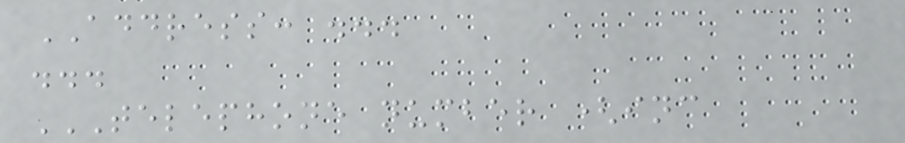ADDRESS: ...
...
TELEPHONE NUMBER (INC
